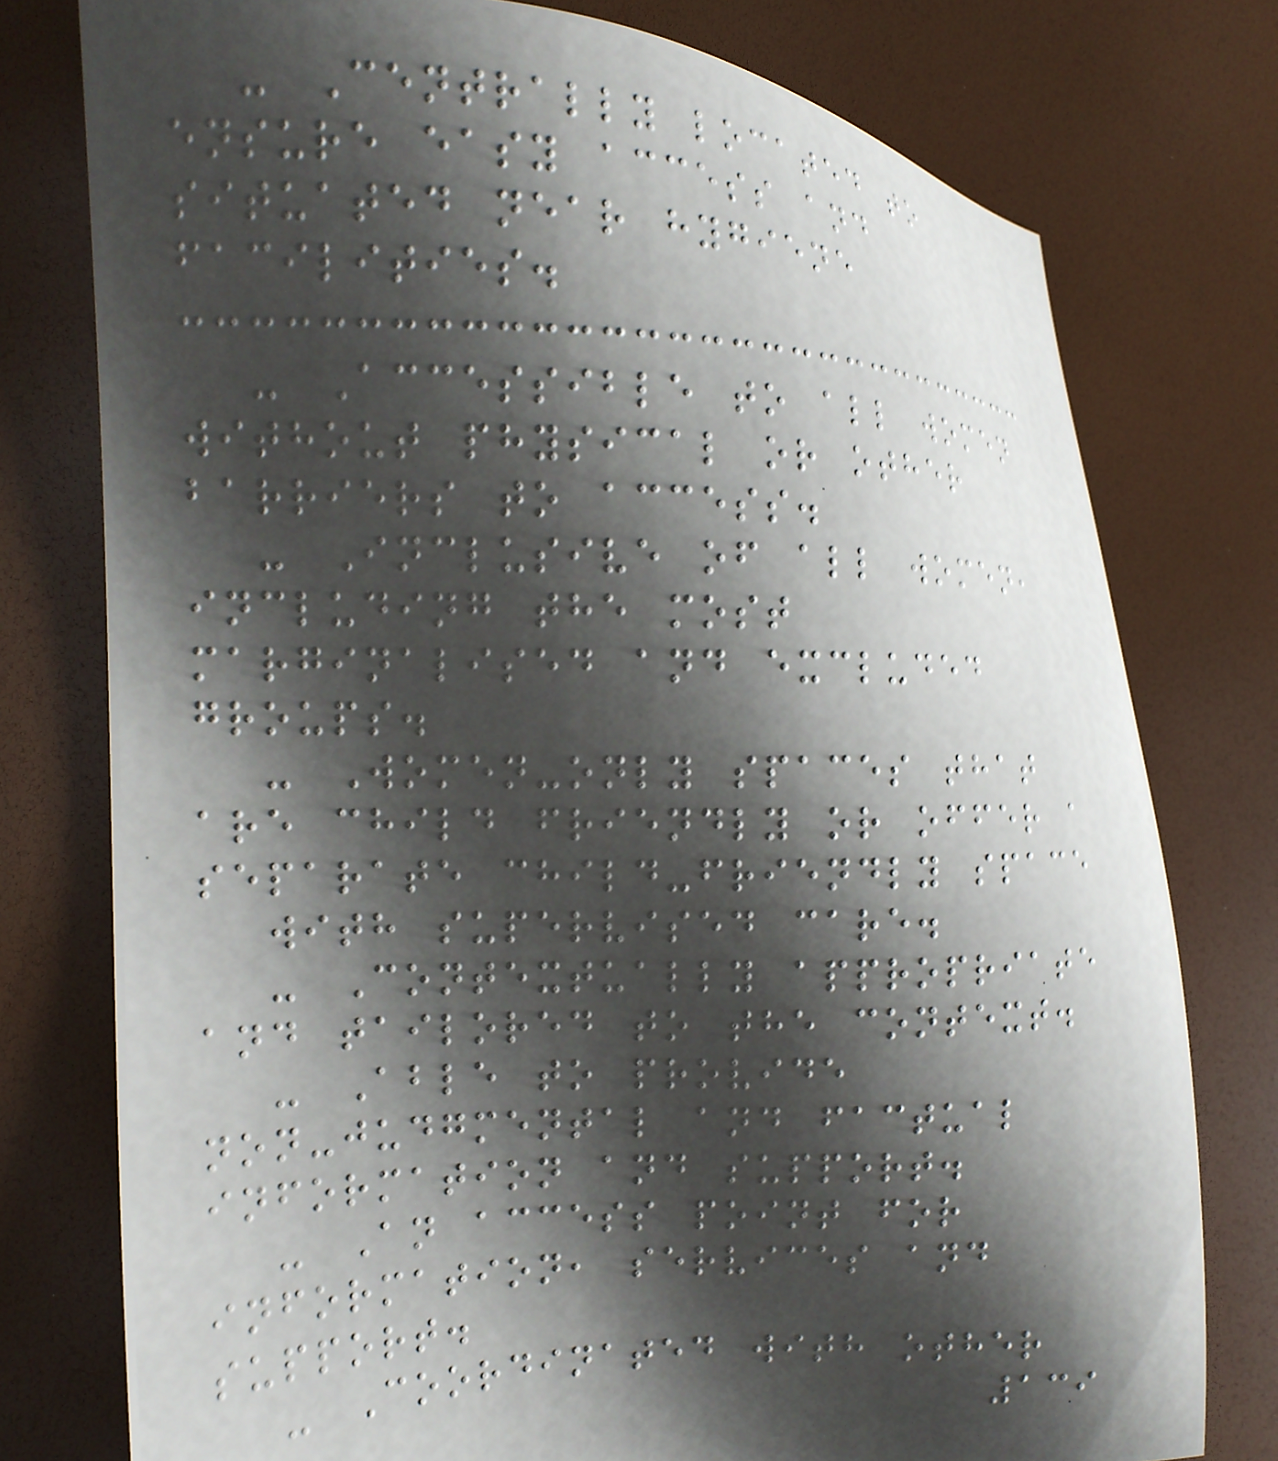- Centrally located to
ensure easy access and
situated near hygiene
facilities.
- Accessible to all women
without physical or other
barriers to access.
- Inclusive of all women,
including the most
marginalised and excluded
groups.
- Women-only spaces that
are child friendly or offer a
separate child-friendly space
with supervised care.
- Contextually appropriate
and tailored to the context.
- Able to provide
non-judgmental and factual
information and support.
- An access point for
information, services and
support.
- Coordinated with other
139
